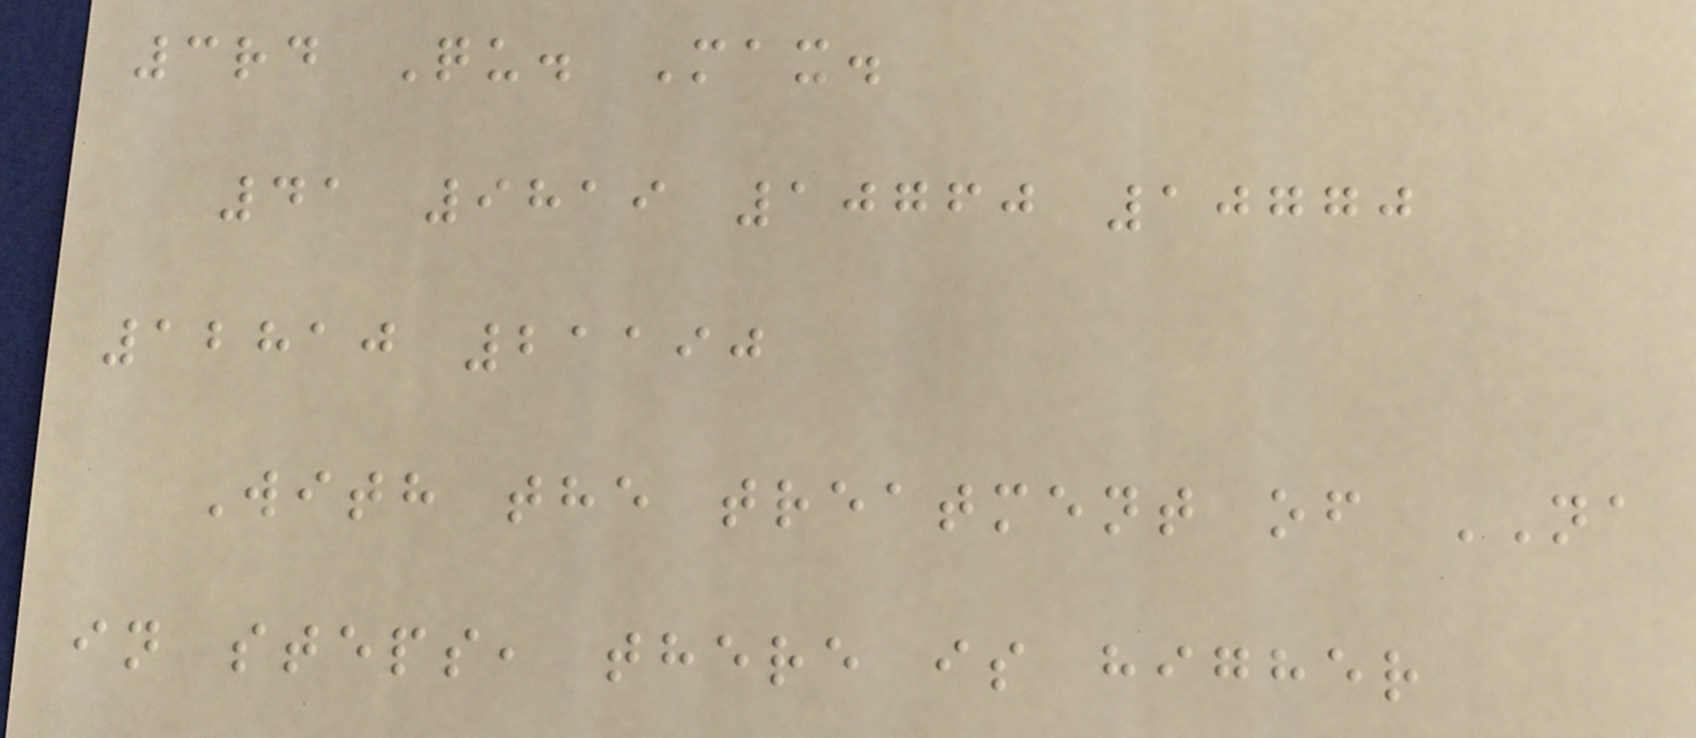3rd Qu. Max.
41 9819 10760 10770
12810 21190
With the treatment of NA
in steps, there is higher
